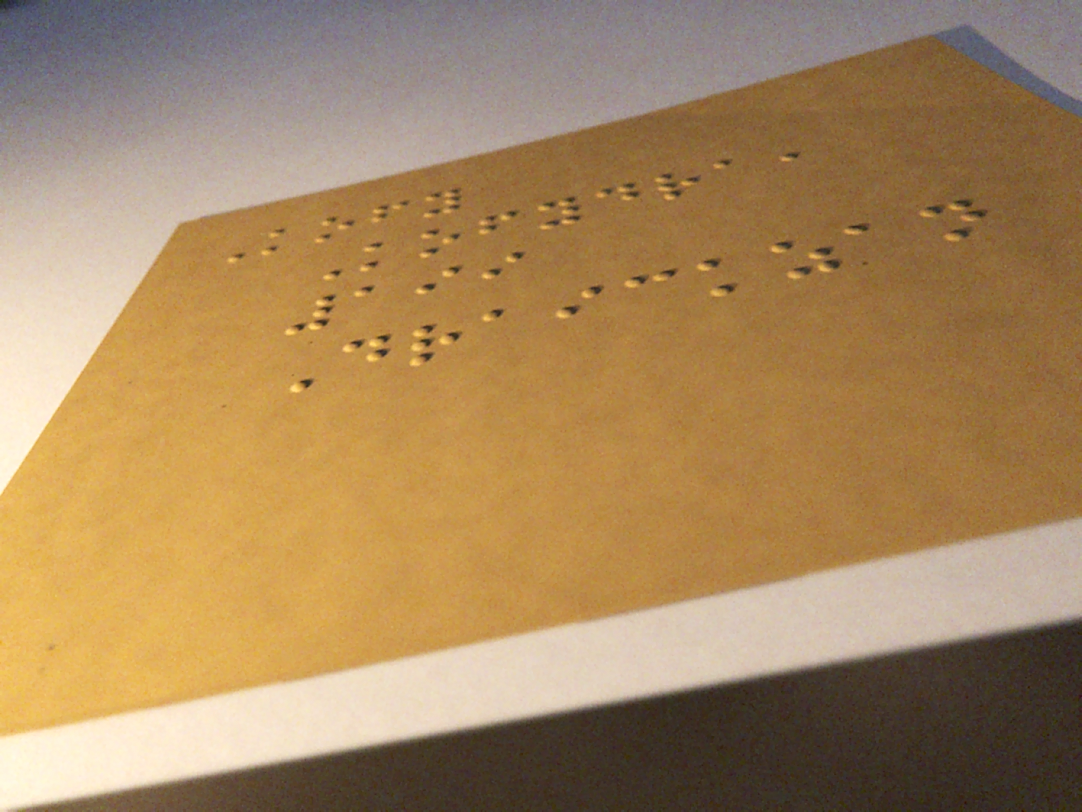Kofy
Kofydra,
199
Draickzan
